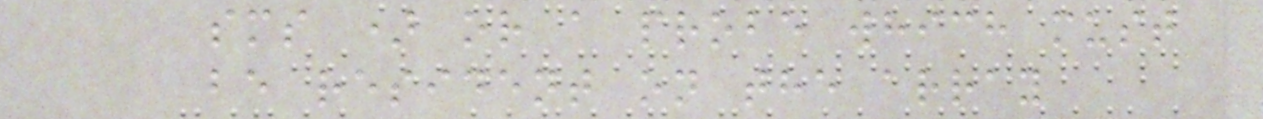sms ) or a probe which must
be resident on the array
